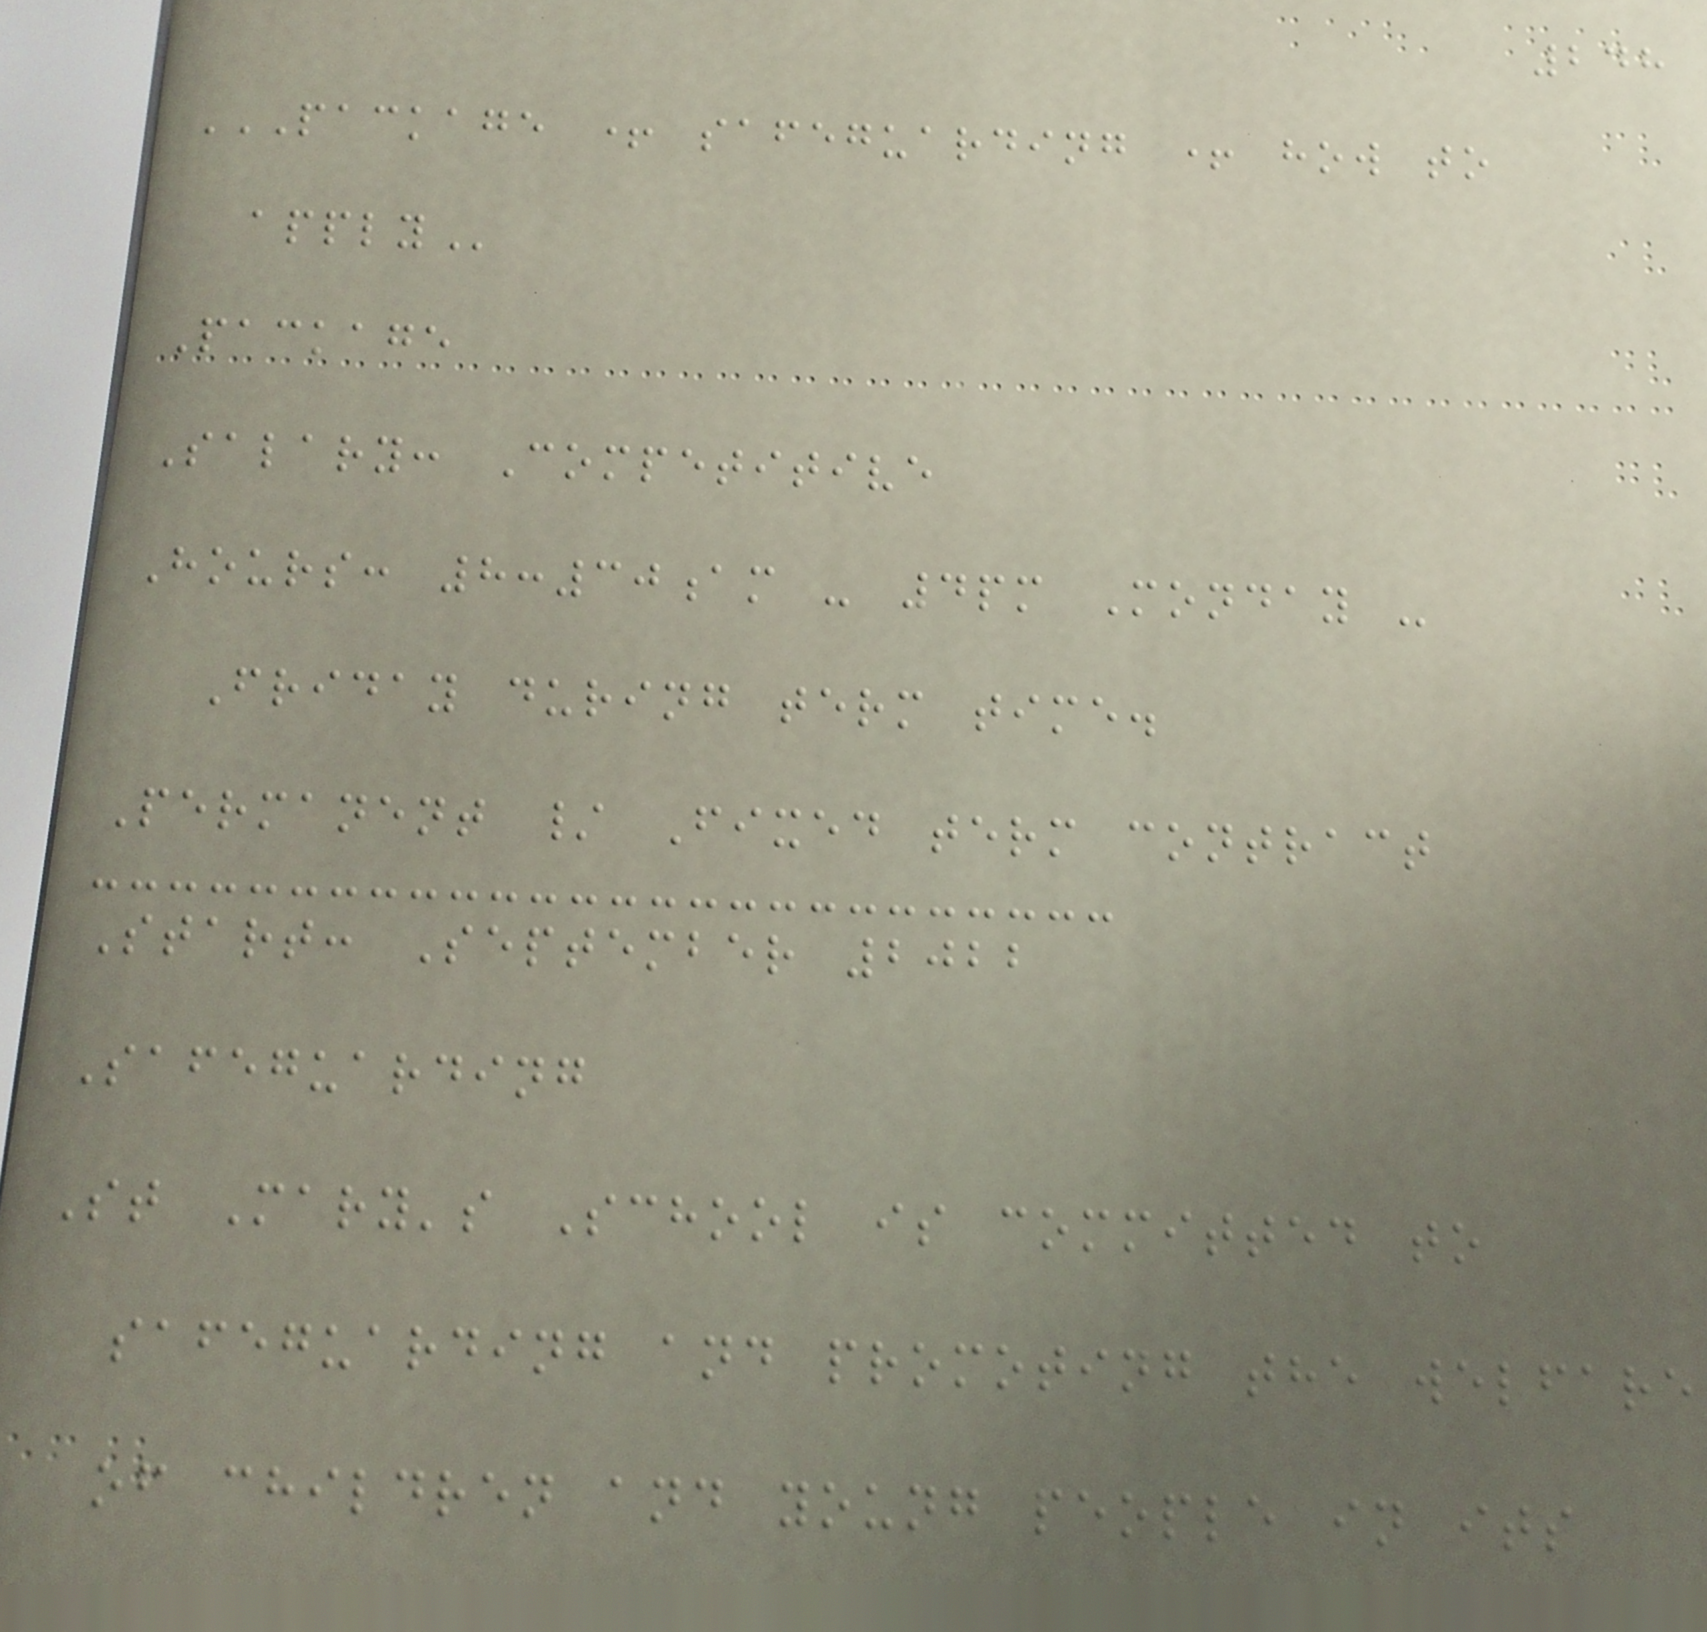248
PACKAGE + SAFEGUARDING + HOW TO
APPLY
Package
Salary: Competitive
Hours: 8:30am - 4pm Monday -
Friday during term time.
Permanent / Fixed term contract
Start: September 2022
Safeguarding
St Mary's School is committed to
safeguarding and promoting the welfare
of children and young people in its
